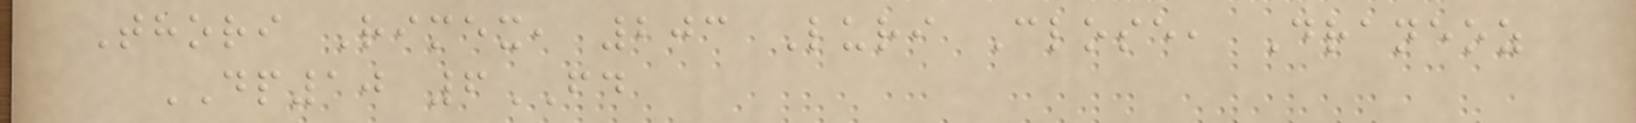Thori Rimex, 203 Luri Close, Draneoz
DP10 6FD
